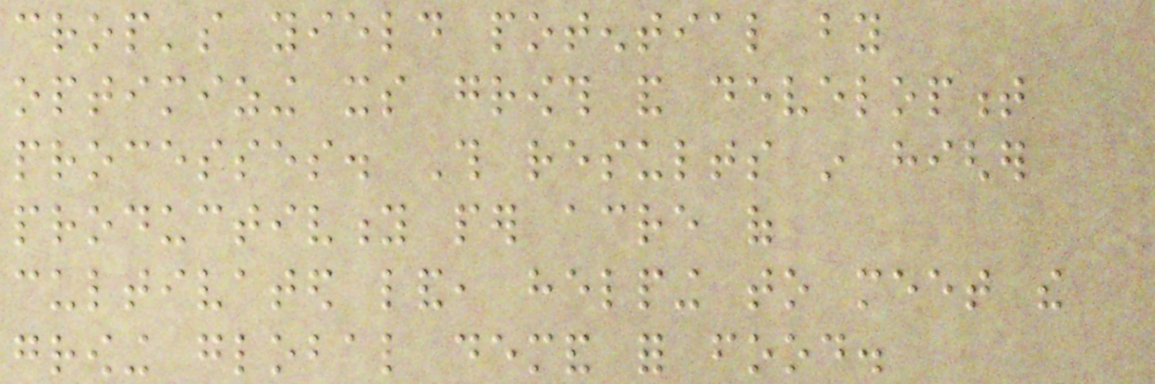crop's yield potential by
optimizing its growth and development
processes. This results in higher
productivity per acre of
cultivated land, helping to meet the
growing global demand for food.
